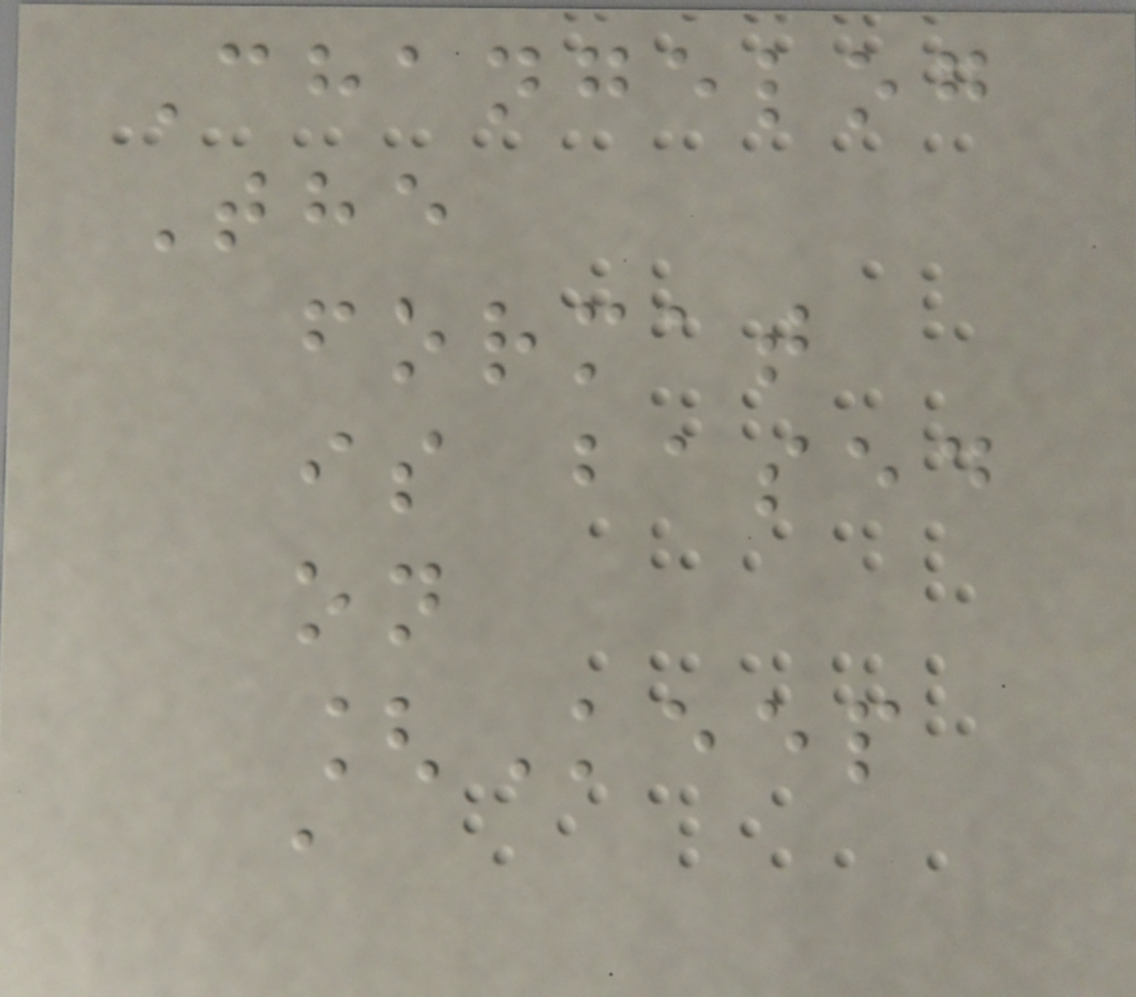Changelog
The
format
is based
on
[Keep
a
